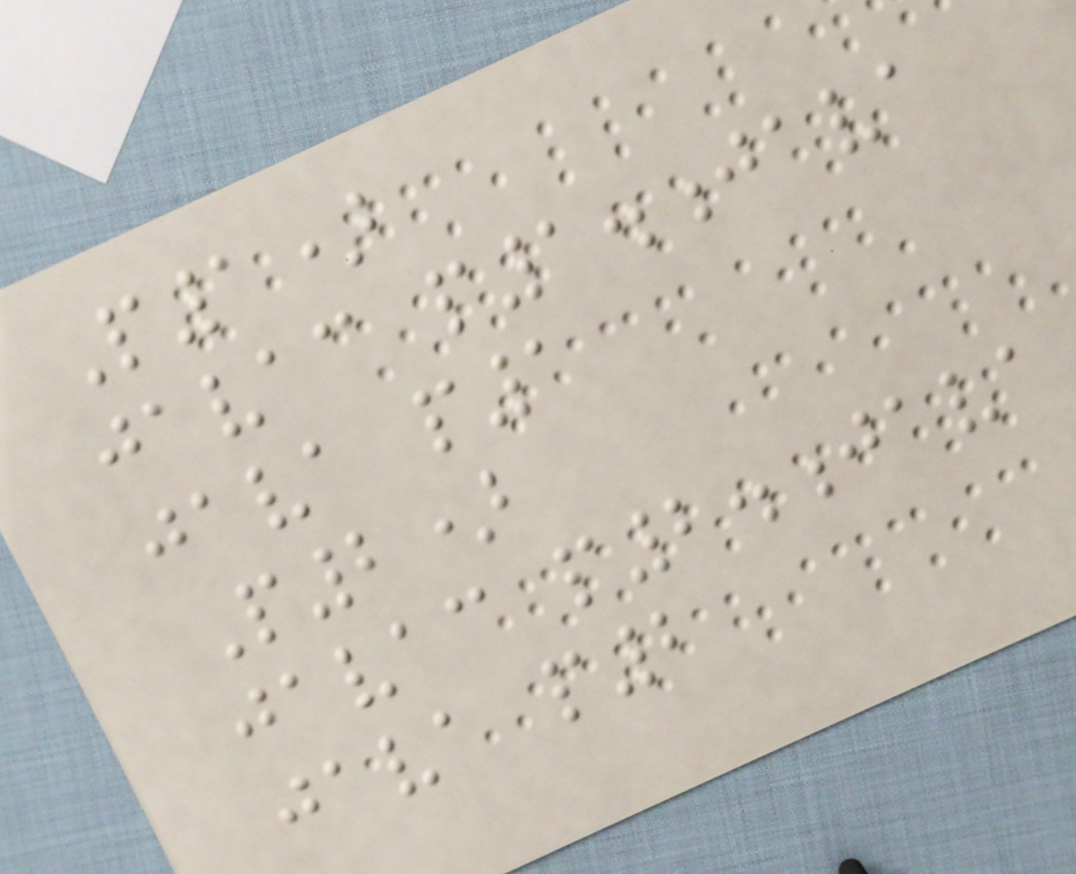P1)
javac p1.java
java p1
P2)
javac p2.java
java p2
